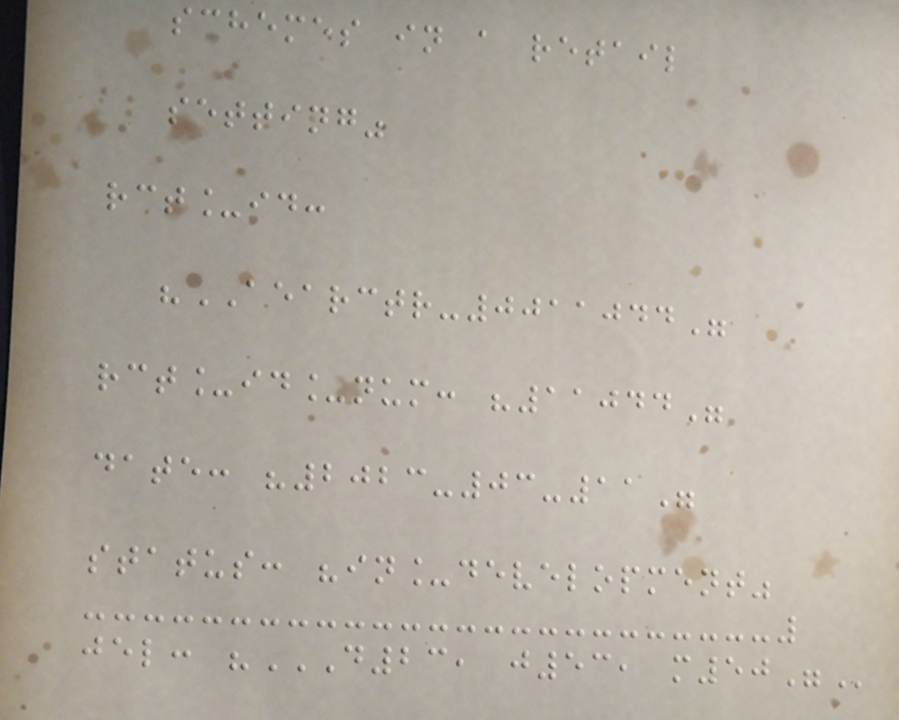schemes in a retail
setting"
rct_id:
"AEARCTR-0011044"
rct_id_num: "11044"
date: "2023-03-11"
status: "in_development"
jel: "D23, J53, M50"
